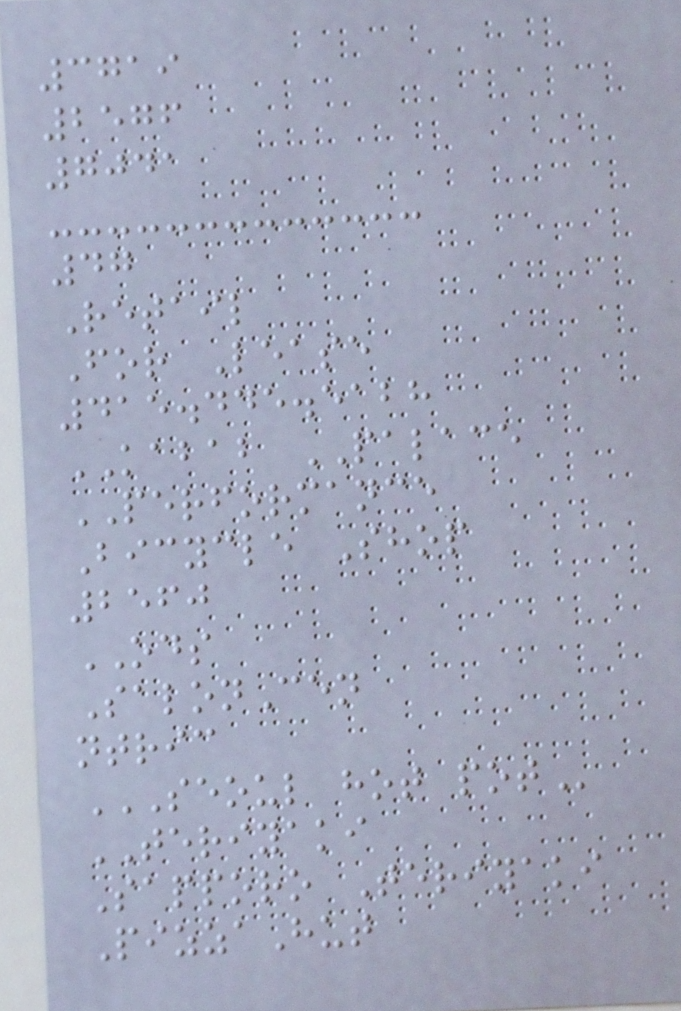3719
2576
7041
47
Retail
For Lease
415.445.5128
KABAB PALACE
PERFORMANCE
Bicycle Shop
2560
ODS
SalonCen
ntric
SEOUL HOT POT
TERIYAKI
Sapporo Teriyaki
PizzaHut
